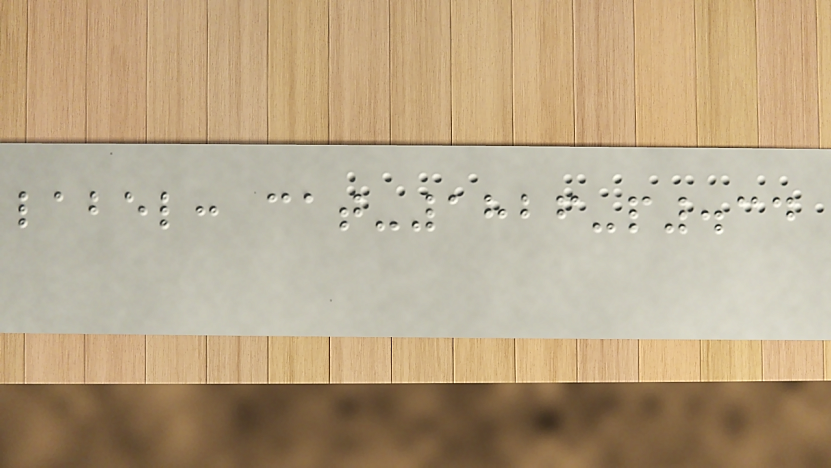label: cat-1826-p.34
